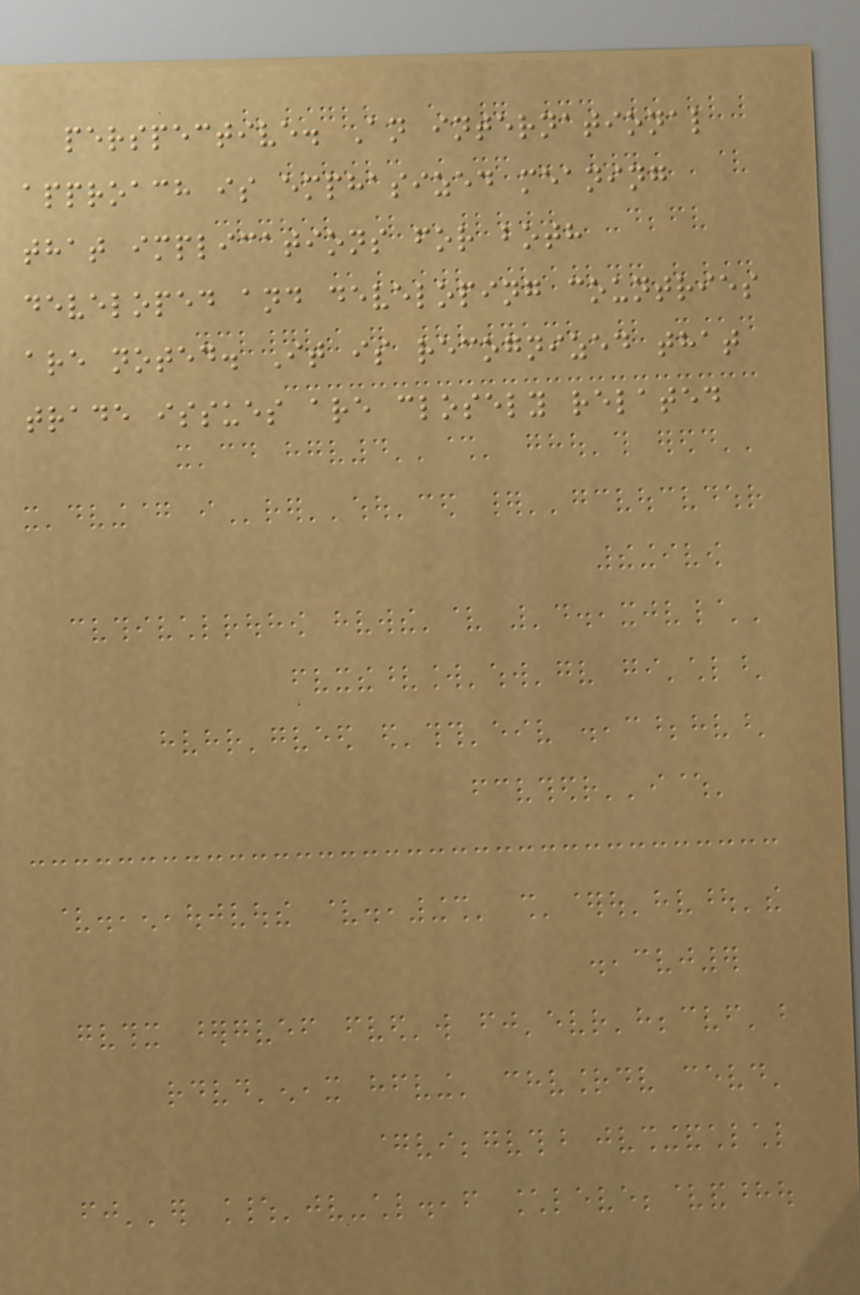perspective. An international
approach is emphasized meaning
that implications for both
developed and developing countries
are noted. It is recognized that
trade issues are closely related
